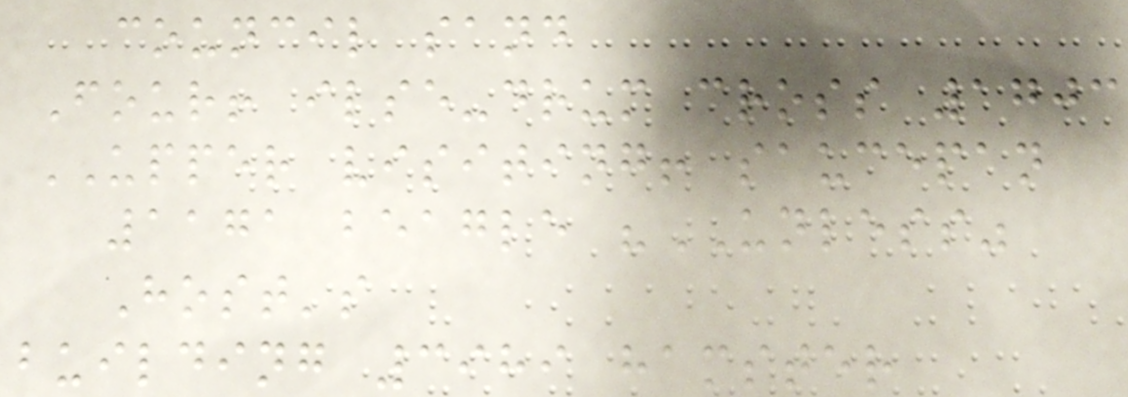council sand
Four! ilse-drum cross 1703
UPPER visiting! saucepan
1171 beagle "UNLESS"
Host's
building 3989 hamster
